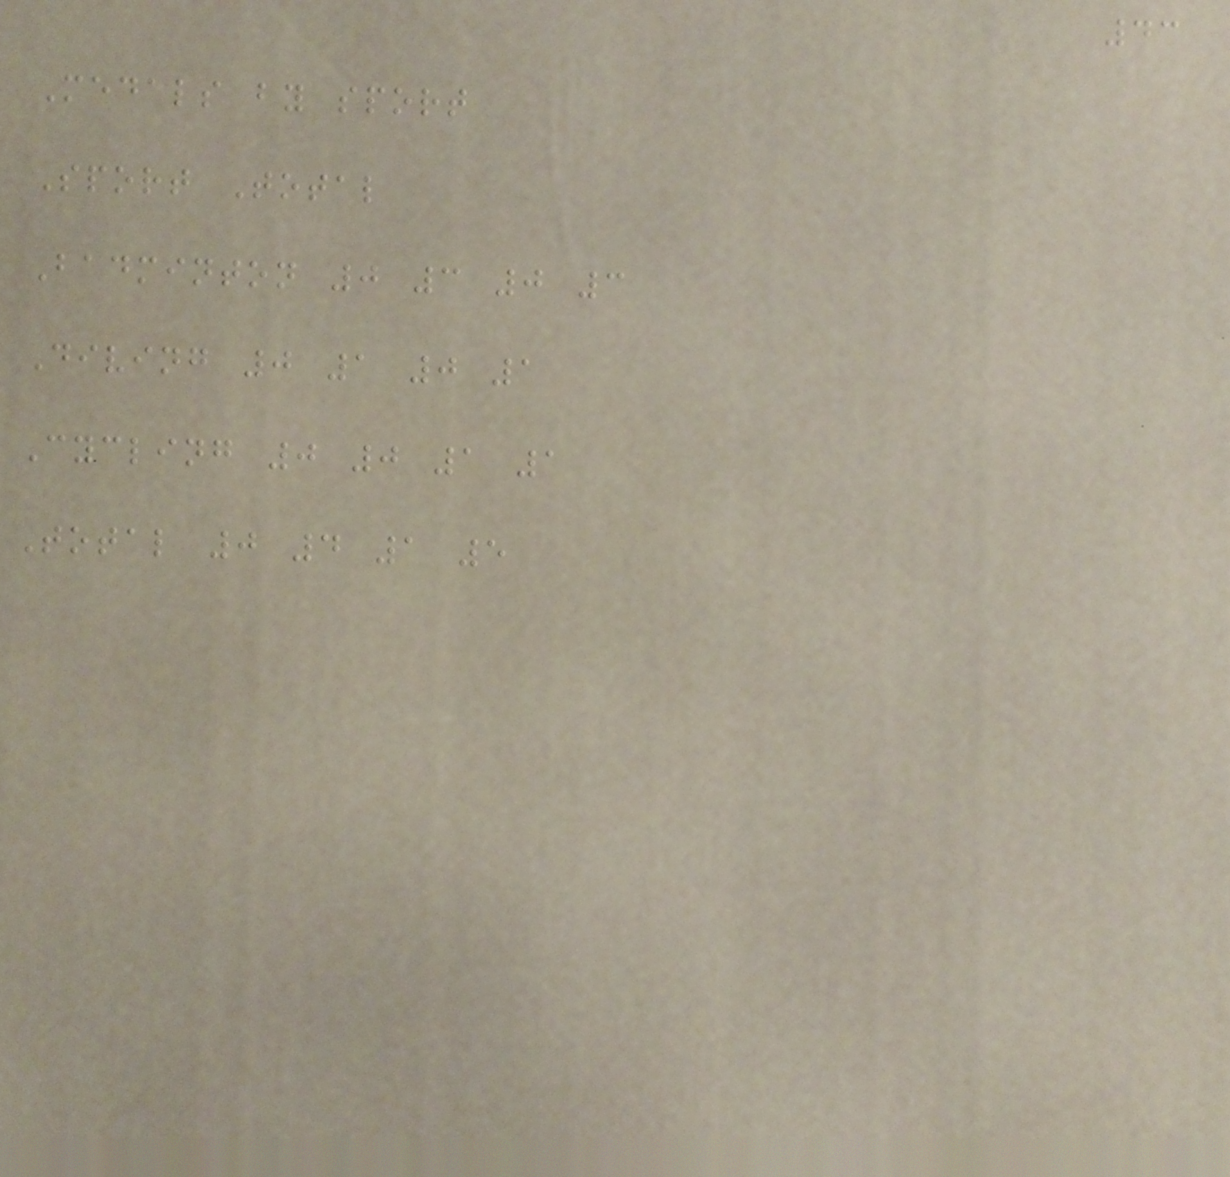43
Medals by sport
Sport Total
Badminton 0 3 0 3
Diving 0 1 0 1
Cycling 0 0 1 1
Total 0 4 1 5
